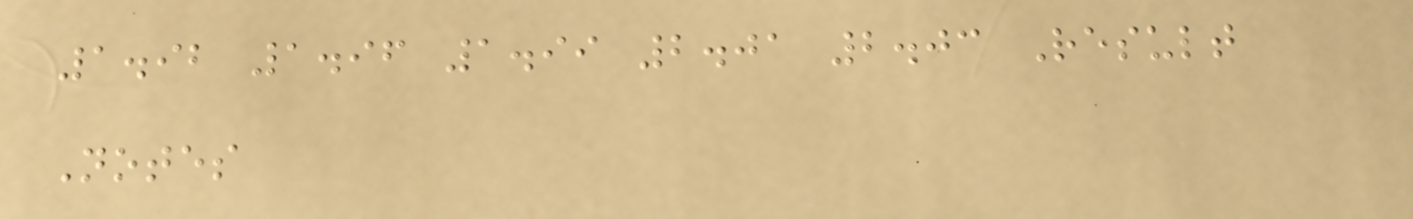1.92 1.96 1.99 2.01 2.03 Result
Notes
